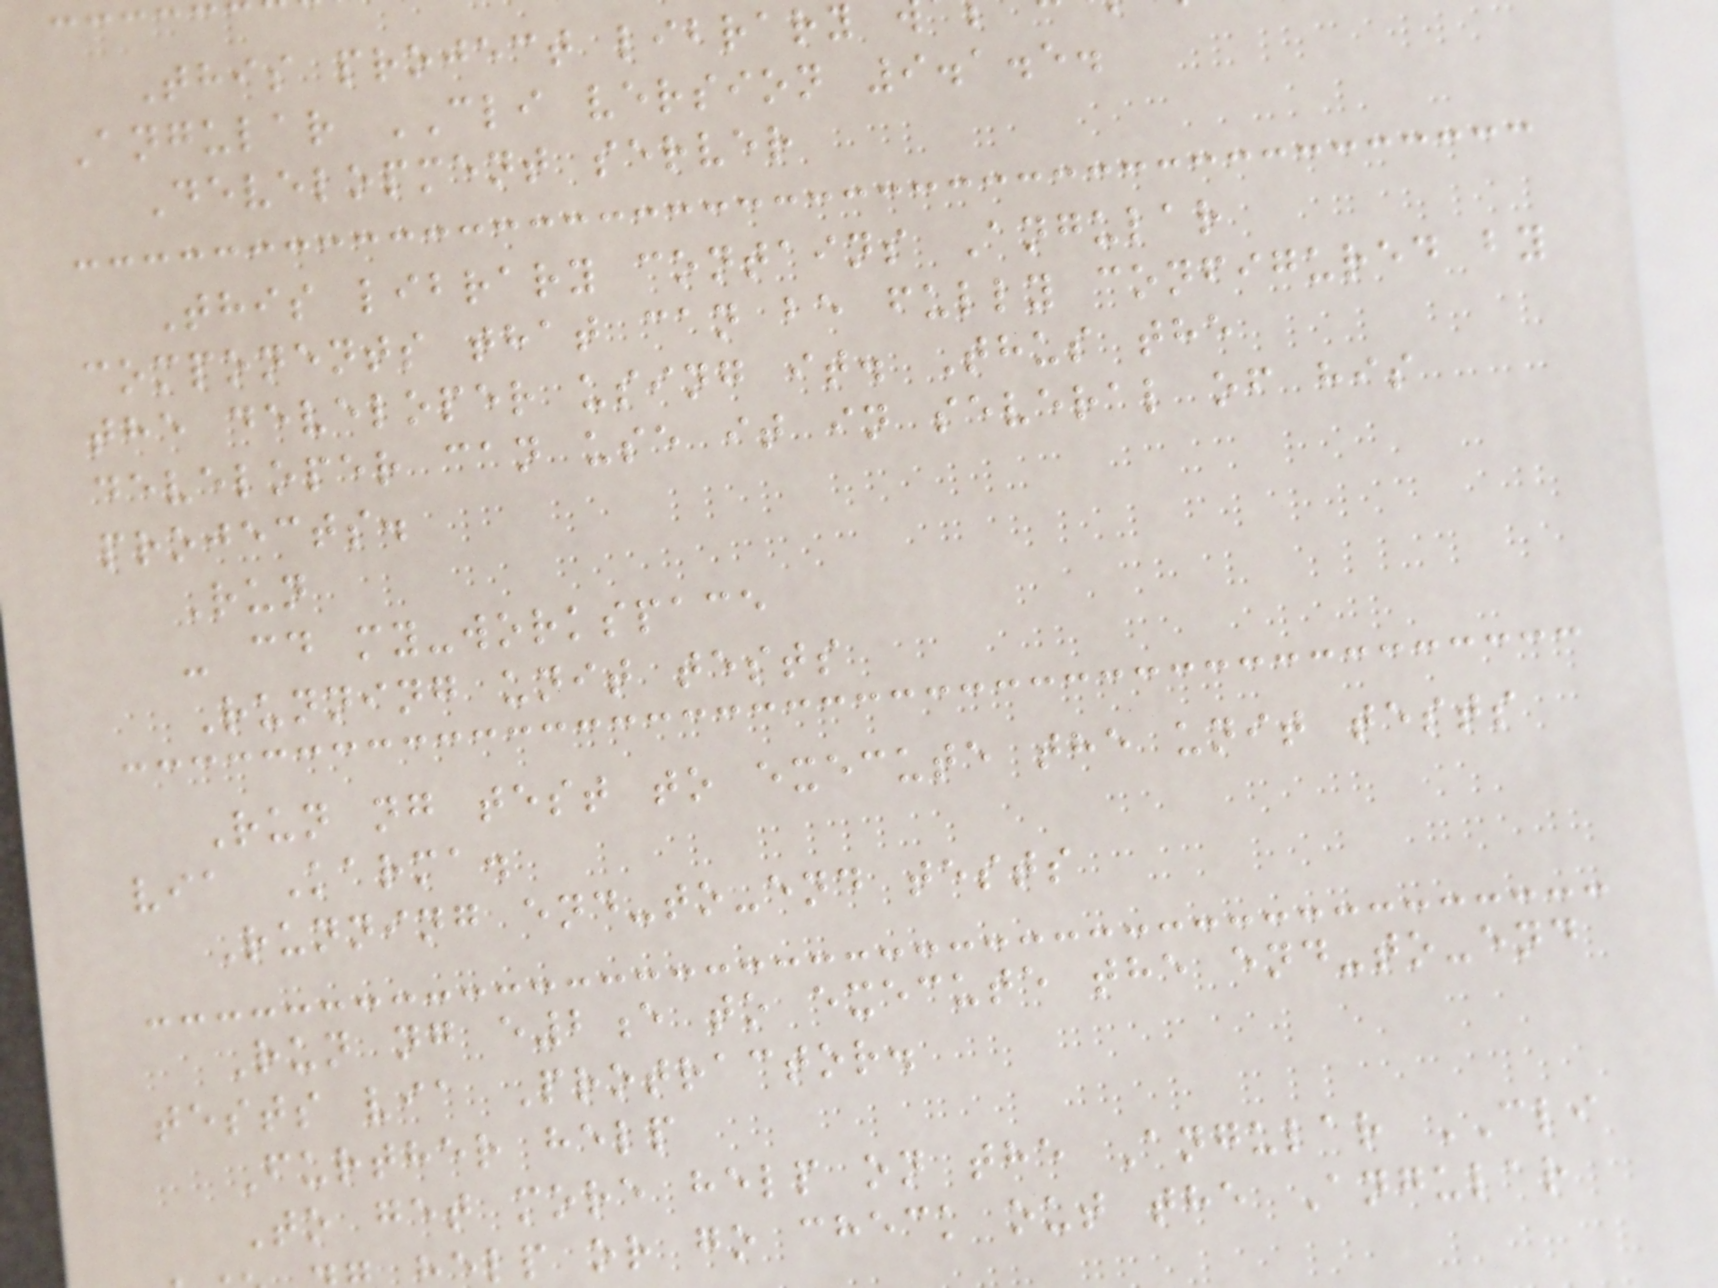This project library
Angular CLI version 9.1.5.
Development server
This library contains Angular
components that can be fully configured by
the developer using it. Thus the
developer can use it in several of his
projects.
Run
- cd my-workspace
Running unit tests
Run ng test to execute the unit tests
via Karma.
Running end-to-end tests
Run ng e2e to execute the end-to-end
tests via Protractor.
Further help
To get more help on the Angular CLI
elp or go check out the Angular
